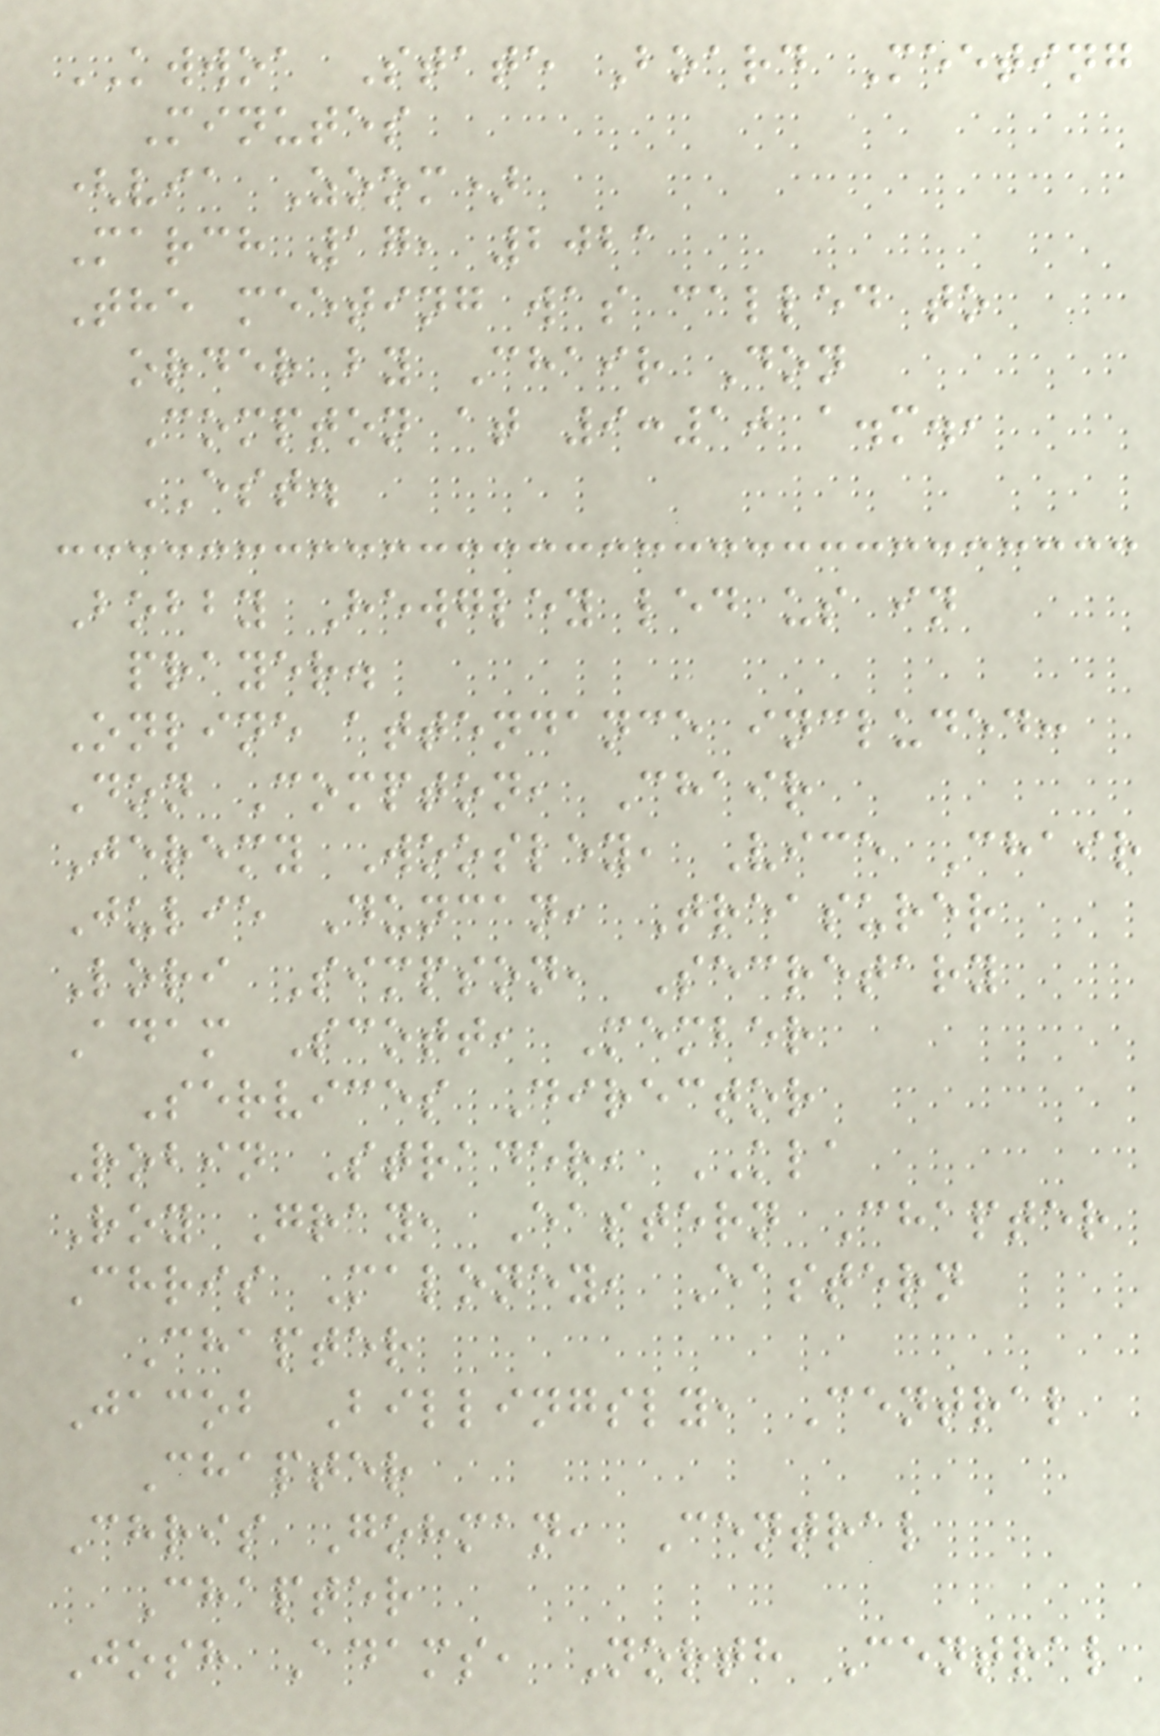KWWOA State Board Meeting
Minutes
(via Zoom)
March 17, 2021
The meeting was called to
order by Chair Don
Compton at 9:10 a.m.,
EST.
Bobby Hewgley led us in
prayer.
Online attendance included:
Don Compton, Chair
Jeremy Woosley, Vice Chair
Julie Duncan, Treasurer
Lori Simpson, Secretary
Adam Scott, Member
Services Director
Robin Strader, KLA
Roy Gray, Eastern Chapter
Chris Maloney, Eastern
Chapter
Jacob Billingsly, Central
Chapter
Chris Gohman, Central
Chapter
Josh Adams, North Central
